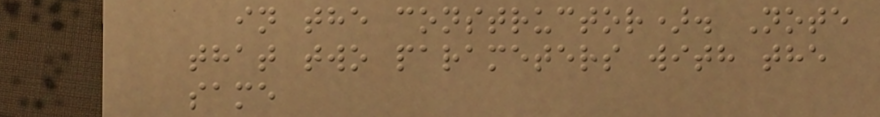in the constructor). Note
that two parameters with the
same
